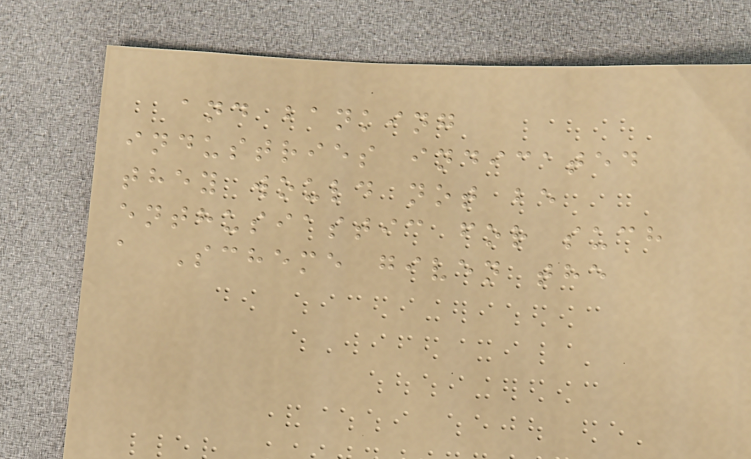and banking
industries indicated
they would not be
enthusiastic for such
a Scheme given the
